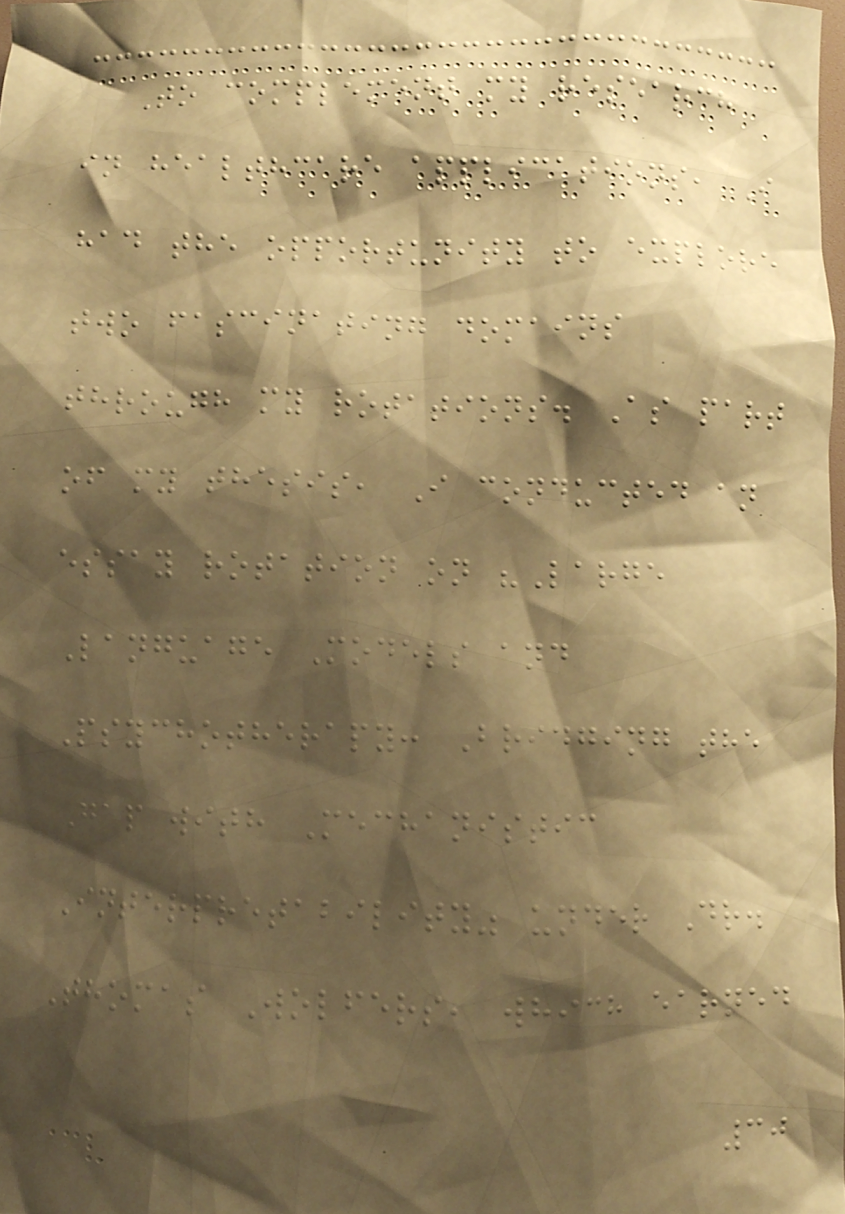To complement my research
in healthcare applications, I
had the opportunity to explore
two fascinating domains
through my rotations. As part
of my thesis, I conducted an
essay rotation on "Large
Language Models and
Psychotherapy: Bridging the
Gap with Mechanistic
Interpretability" under Dr.
Thomas Wolfers, which earned
30
